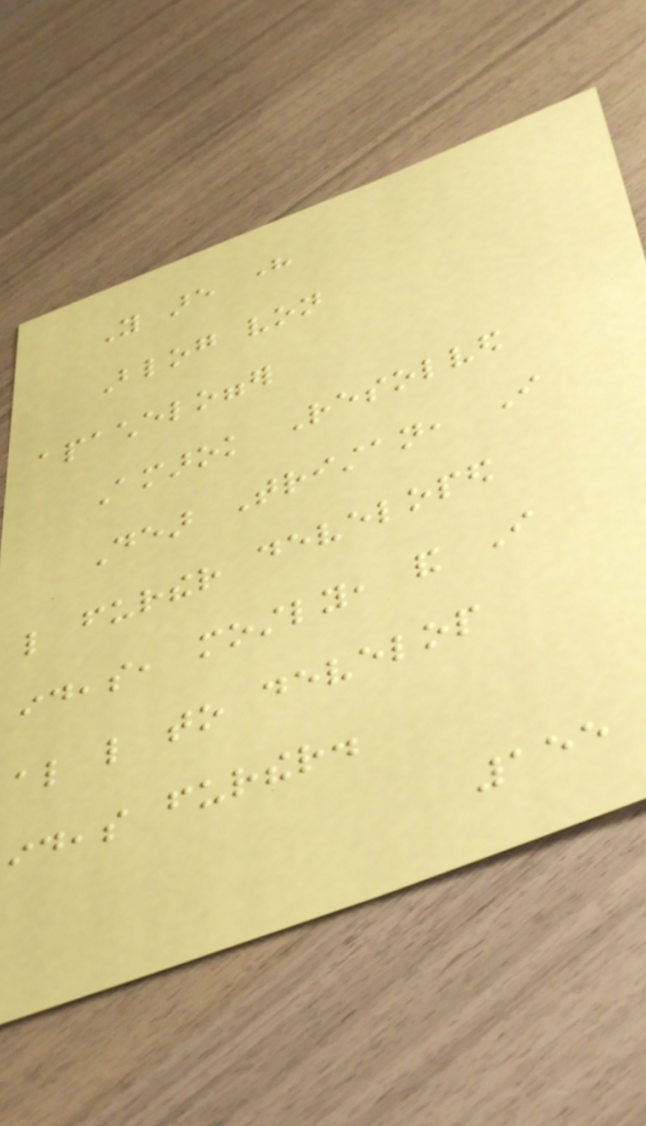You are here
Blog von
apachelogger
Amarok Resolved
Dear Tristan, I
like further developed
ideas, mostly, and I
also like to develop
ideas further.
155
